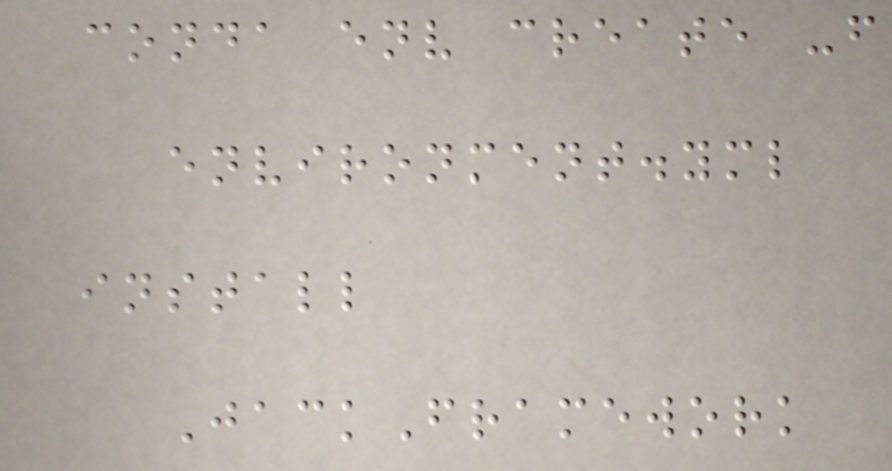conda env create -f
environment.yml
install
JackFramework
